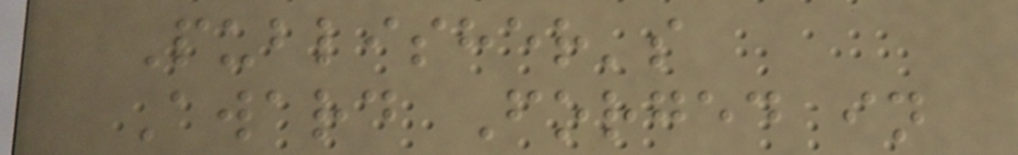Publisher's
Award Forged in
